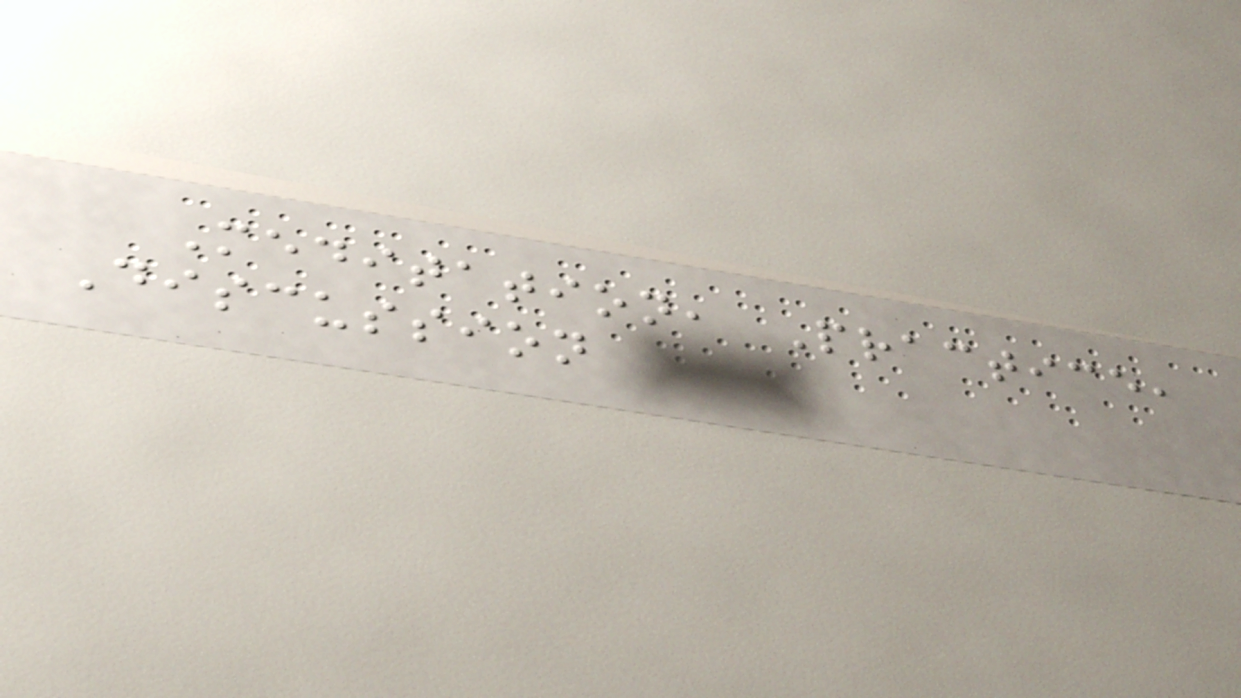Meditation, Practice,
Discussion
